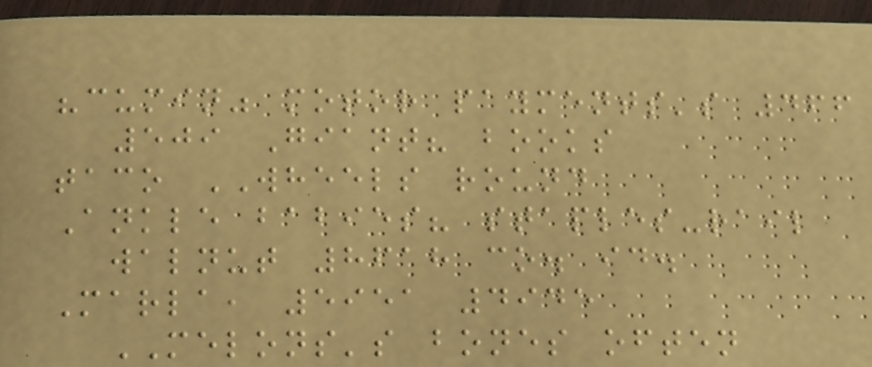"cumin" motor payments's 466
509 Giant? books
taco WHEELS round
Ankle babies? staples-rail
walnut 8618 co. id.
Marla, 5951 4945
MELONS's bones often
